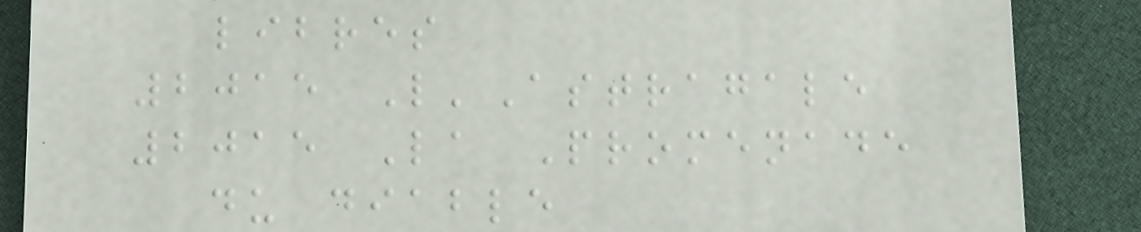libres
2015 L'Astragale
2015 La Promenade
du diable
